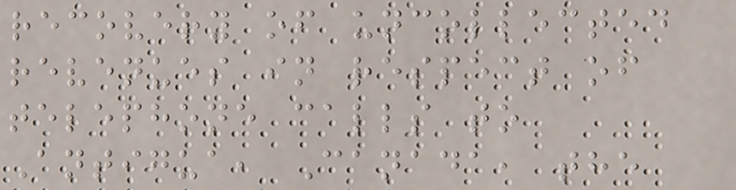recovery of uncollected
revenues in respect of
telephone calls to
Antigua, Canada, the
